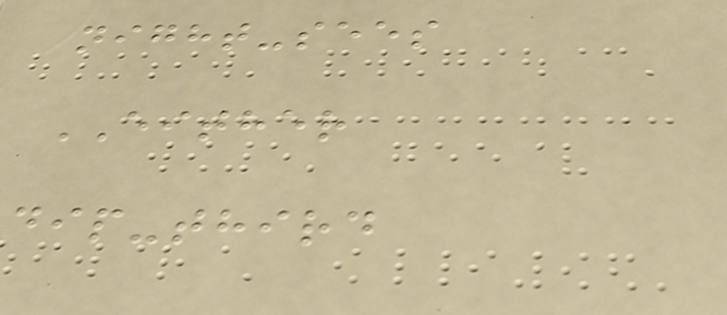night-sees
EITHER
dip-third
